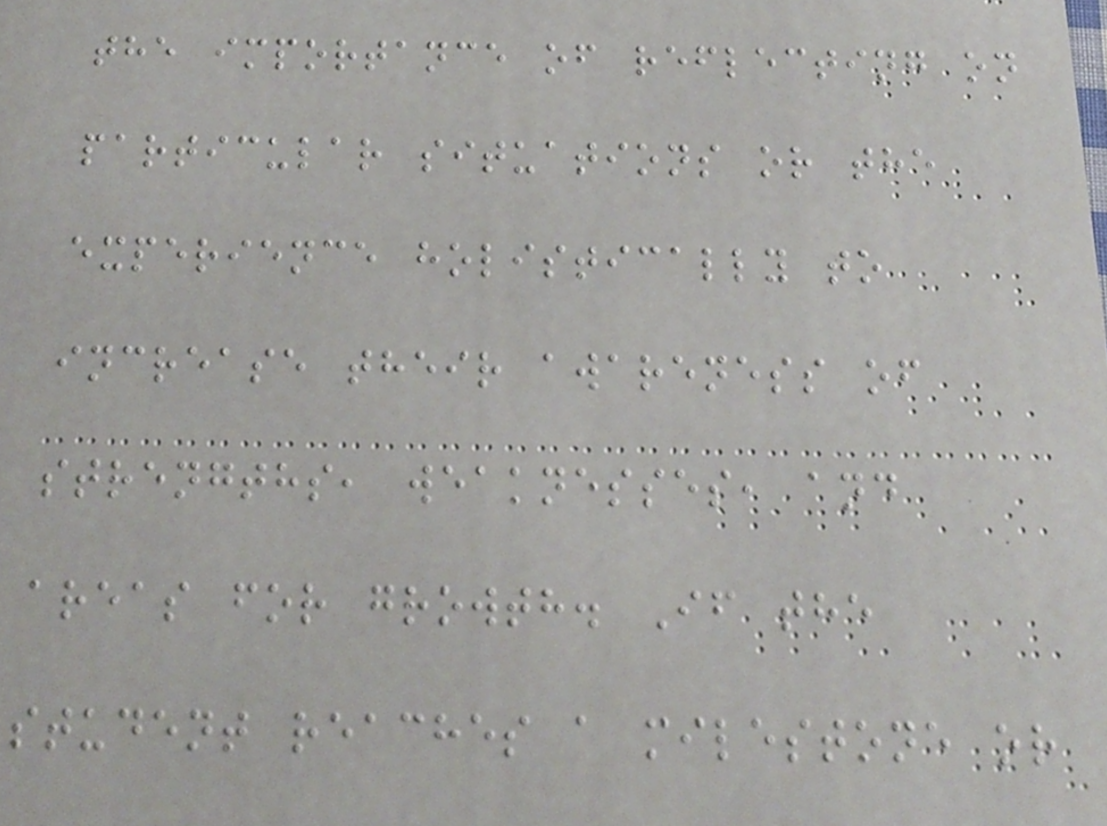the importance of reflecting on
particular situations or the
experience holistically to
increase their awareness of
strengths, weaknesses, and
areas for growth. If the
student reaches a milestone or
